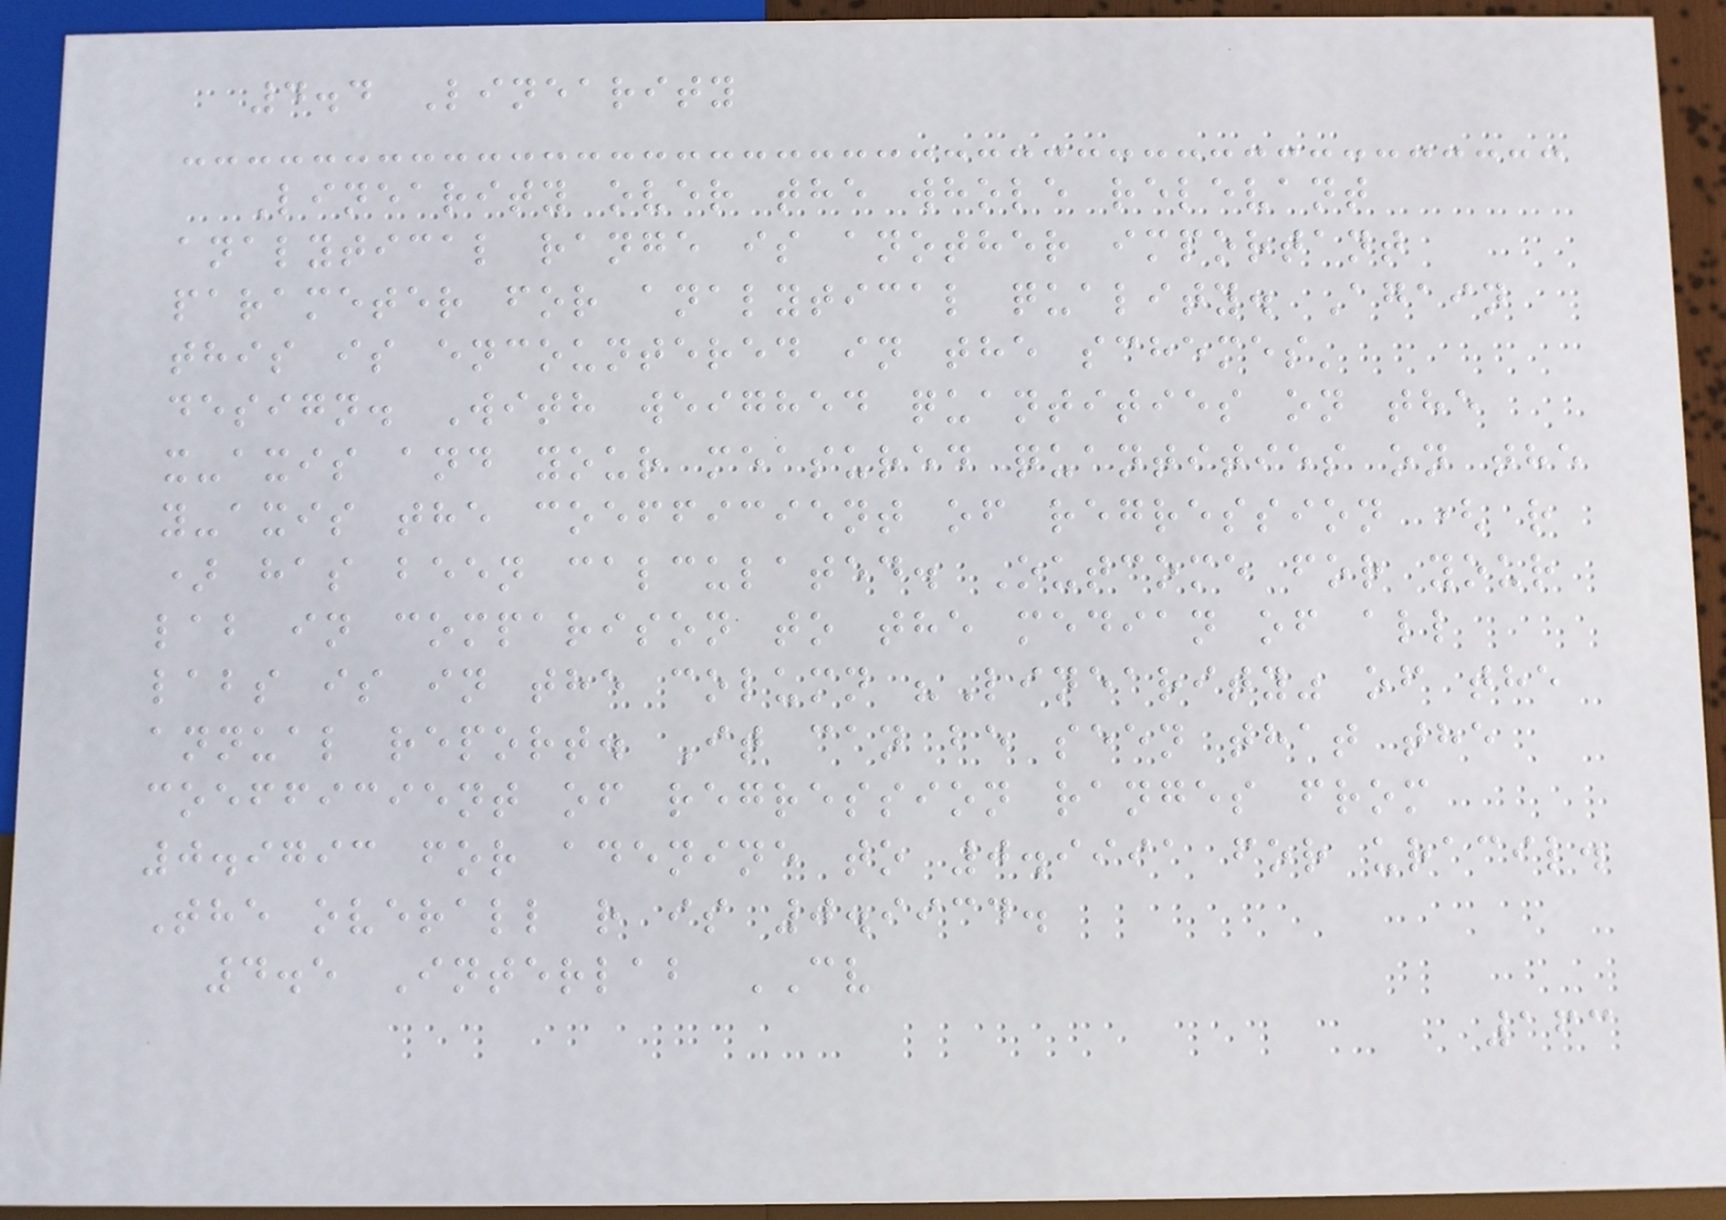4.4 Linearity
Linearity over the whole relevant
analytical range is another important
parameter for analytical quality. Again
this is encountered in the schemes'
design. With weighed quantities on the
x-axis and your measured quantities on the
y-axis the coefficient of regression ( r
) has been calculated. Outcome for your
lab in comparison to the median of all
labs is in the column "Linearity" of the
annual report. It can be seen that the
coefficient of regression ranges from
0.9793 for adenine to 0.9991 for uracil.
The overall r is 0.9934.
4.5 Interlab CV
163
